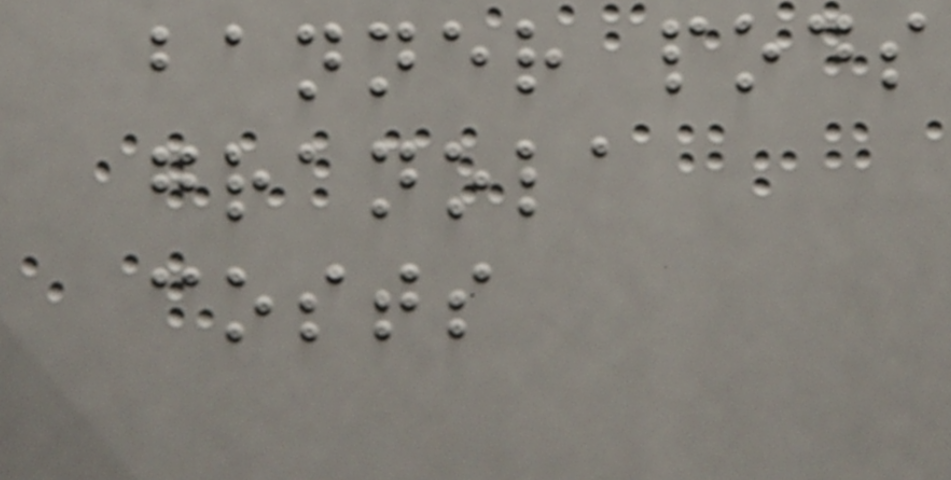banner pods
granola
costs
